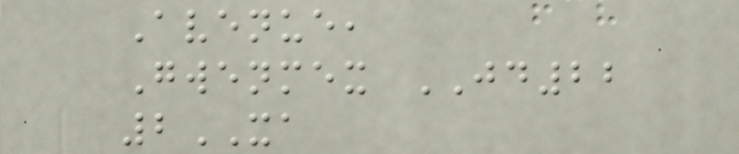Avenue,
Gwenmex JD22
2XA
